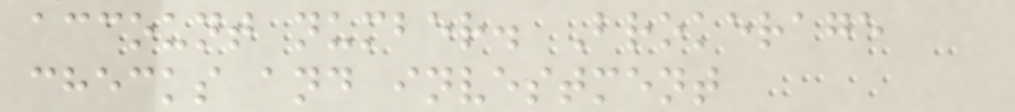account number. Brokerage
checks and investment
